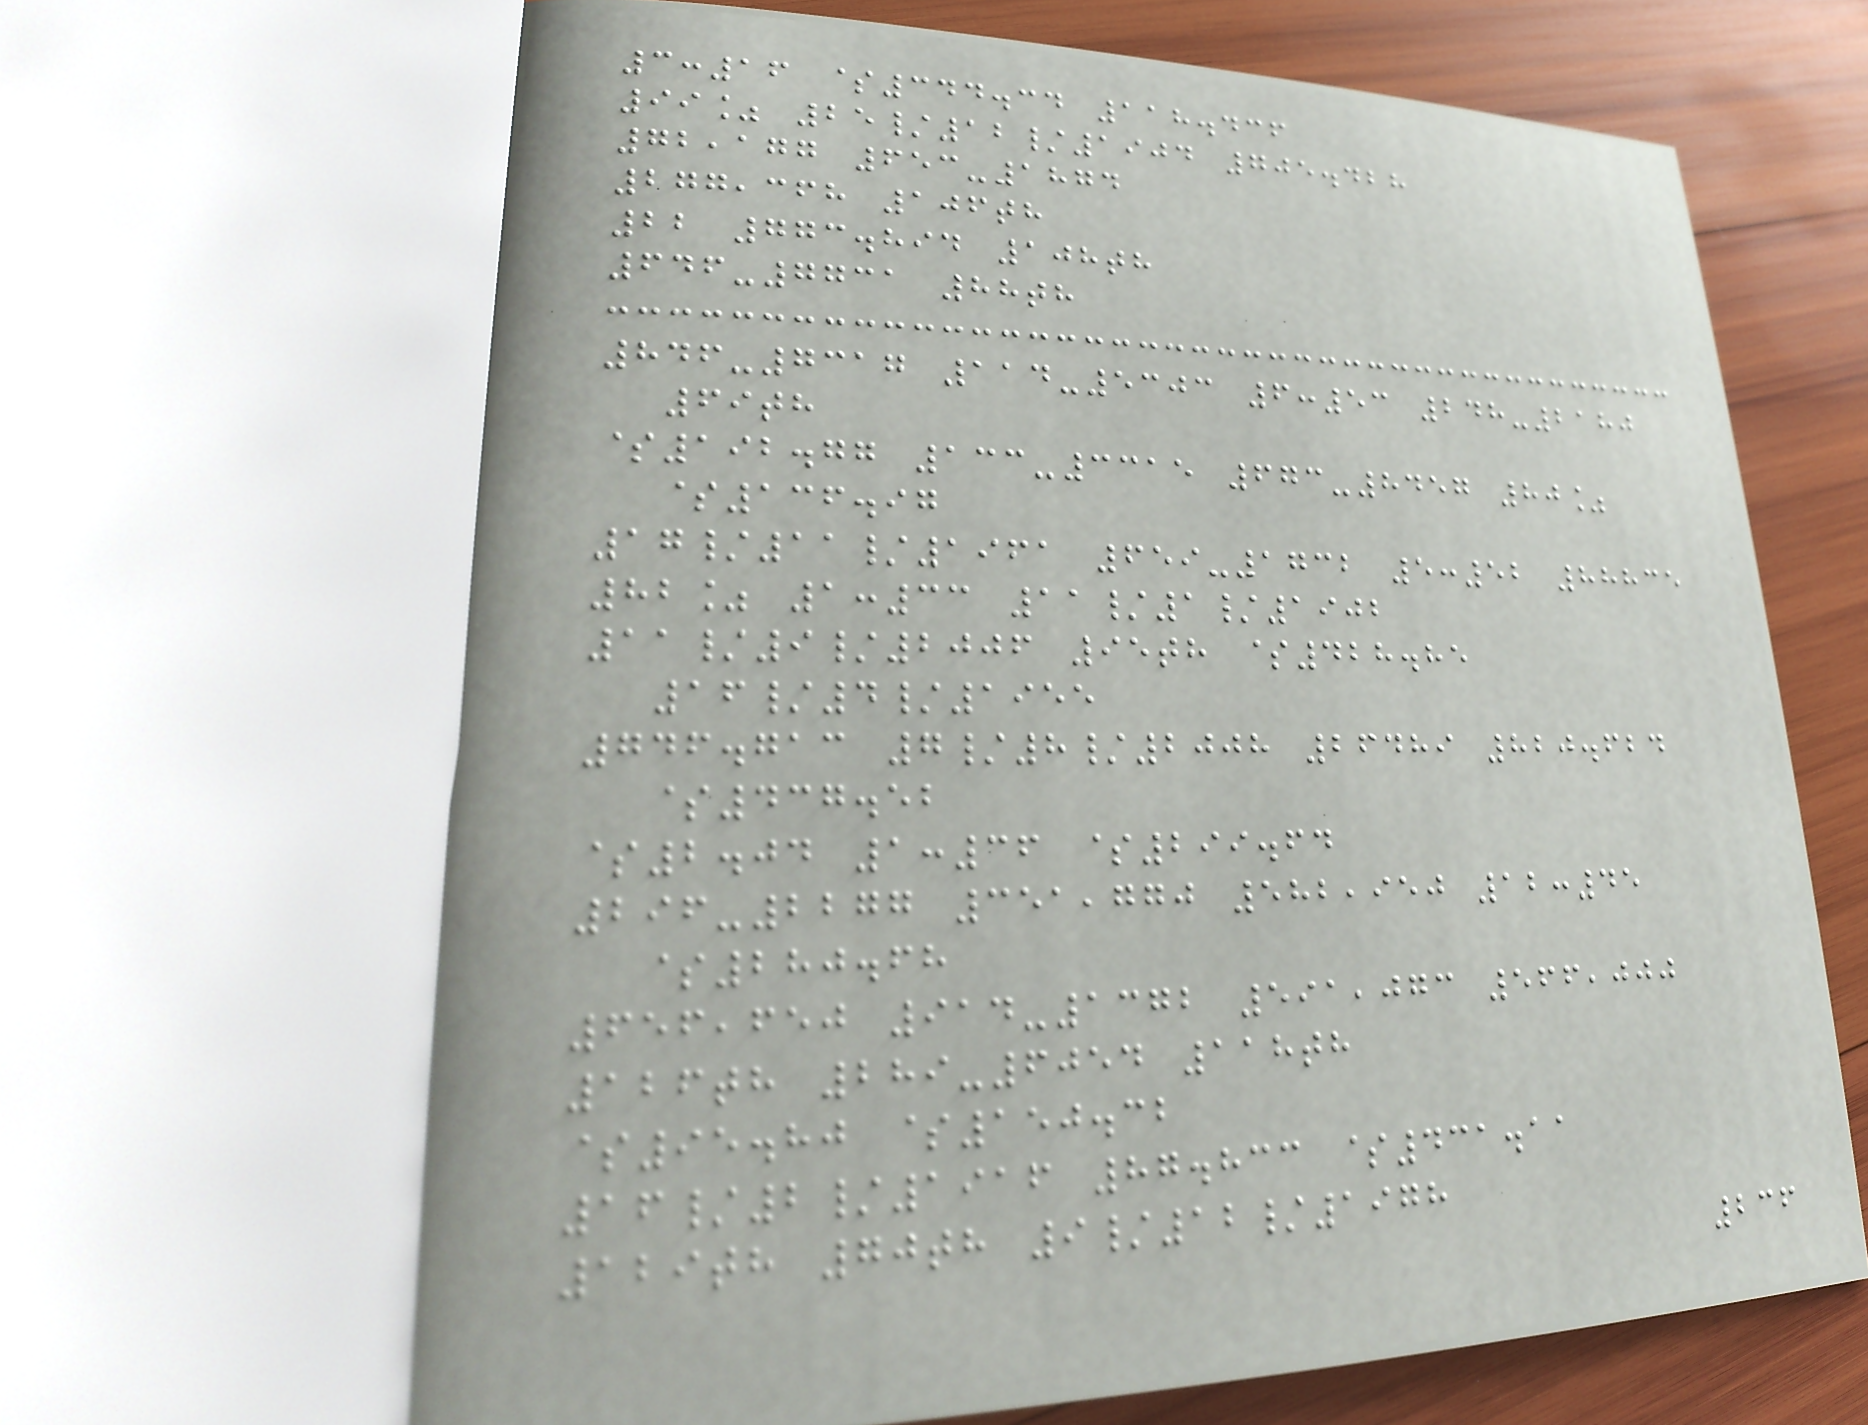3:16 $344.34 118.436
99% 25/12/1904 705.428
72,177 653-1874
277,368 106th
22 773.894 108th
646-7731 88th
846-7317 114-5303 6:53 248-2180
69th
$192.77 133-3315 673-8457 80%
$136.97
17/11/1961 659-1732 5:52 88835
82% 1:33 11/1/1902
11/9/2006 95th $428.85
16/4/1955
746.713 7/8/2008 26489 820.624
$437.52
$2.04 1:36 $299.64
296-2277 351,770 582,950 12:45
$280.68
656,650 914-1372 591,073 566,000
126th 289-6054 118th
$95.80 $150.32
16/2/1916 87.833 $431.11
129th 70th 9/12/1978
236
